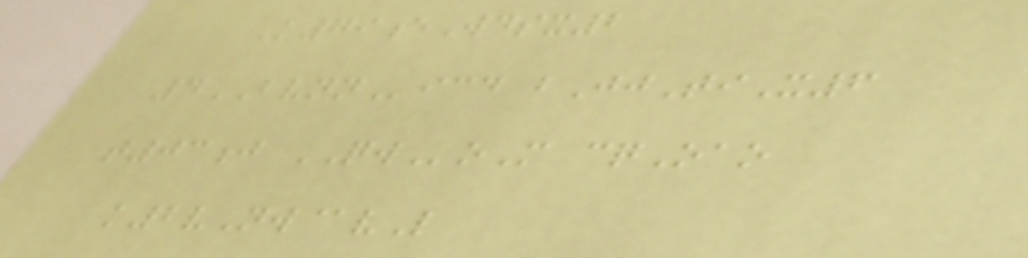K79eWdsx2
4BVNNicd bJjTiX6
t03j QWoM cqOao
k2vNw@vL
